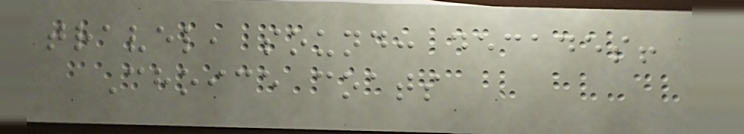travel, sound: decades!
Choice coats
